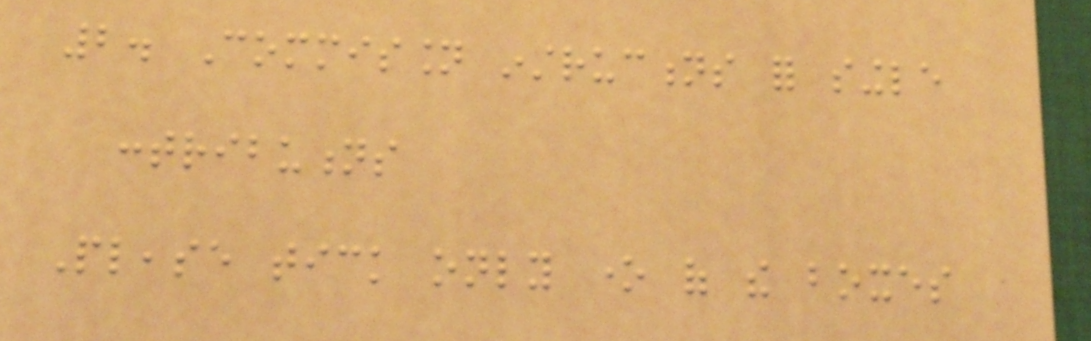2. Commission instructions for single
contributions
Please tick only one of the boxes
